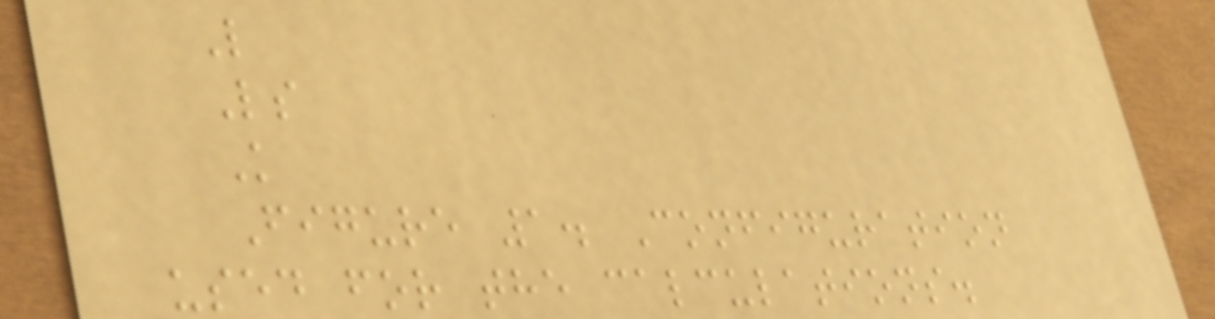L
Ls
K
Figure 1. Configuration
used for the calculations.
